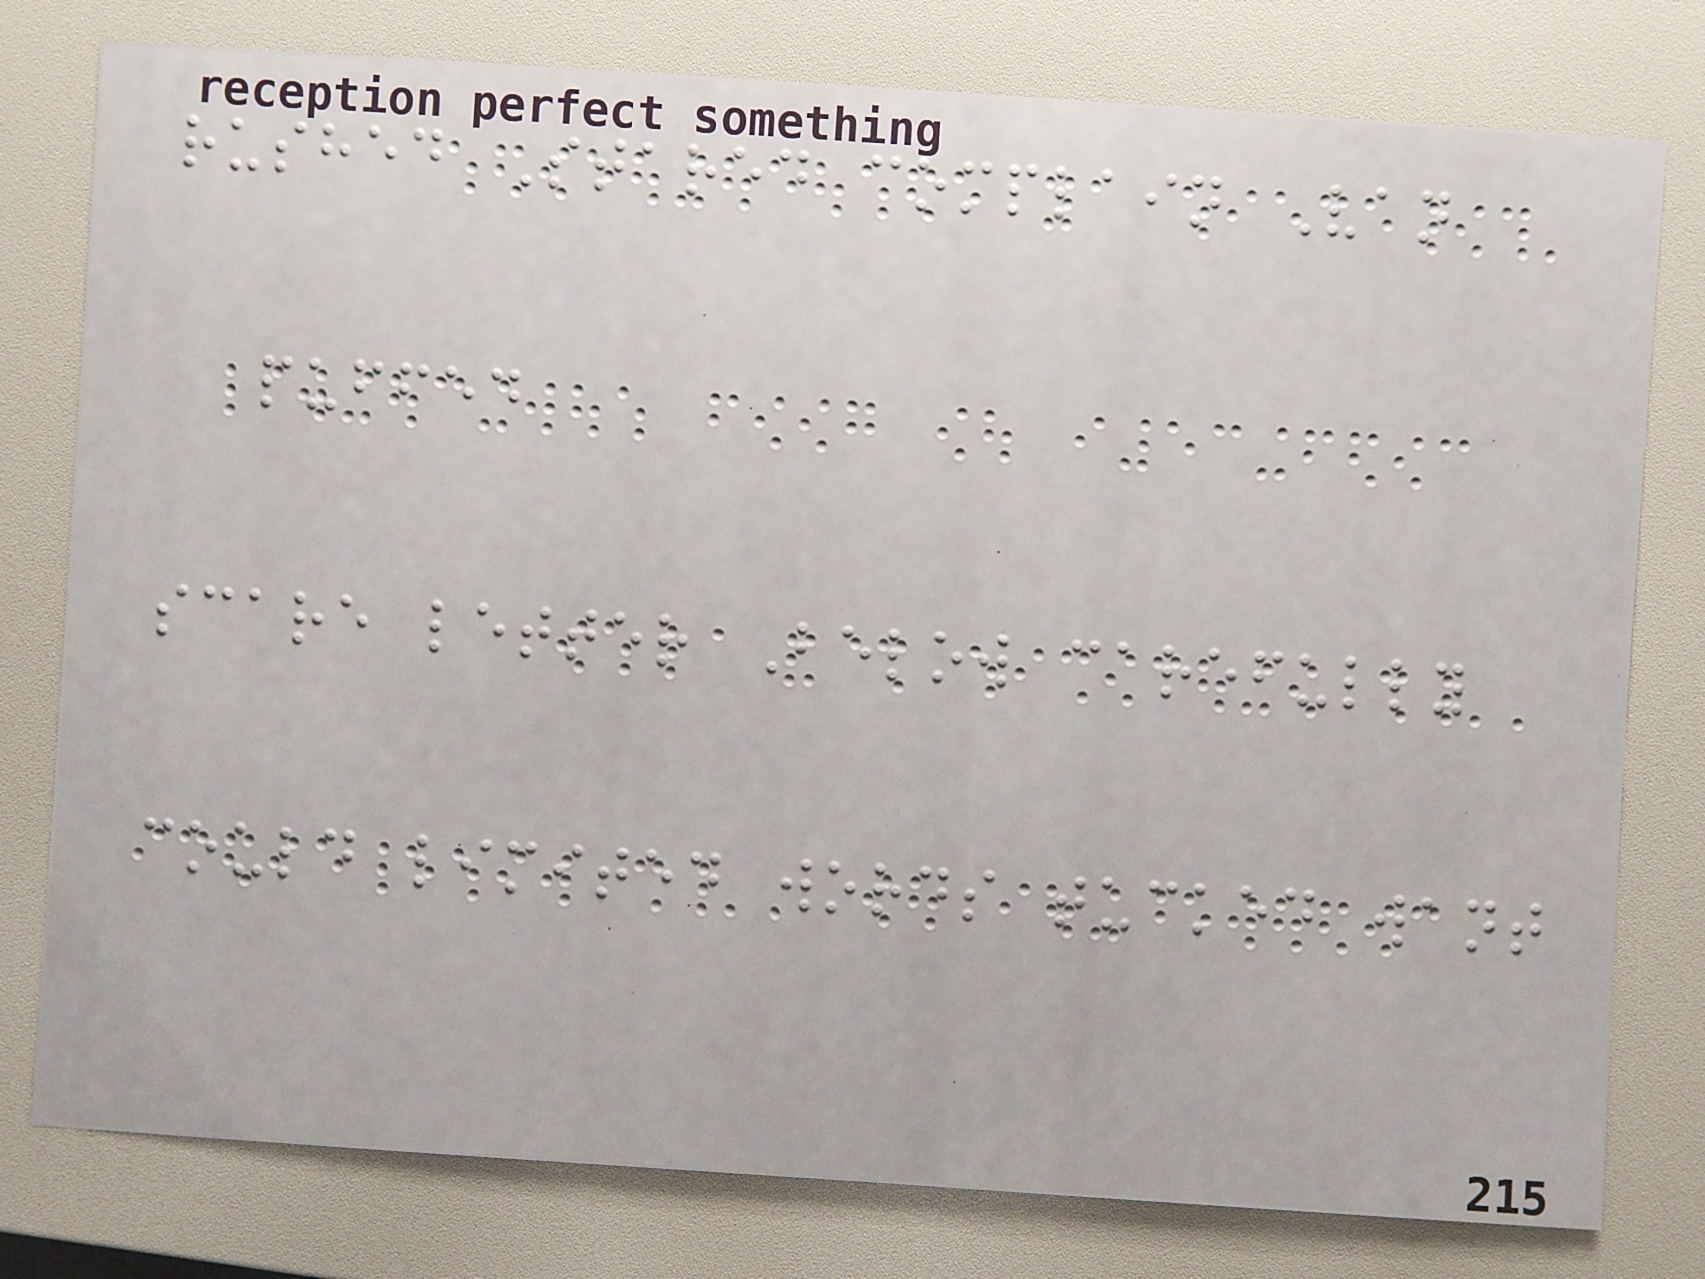rushed Stared complain Van
puffed
scare letter Below carefully
could limited words tucked want
